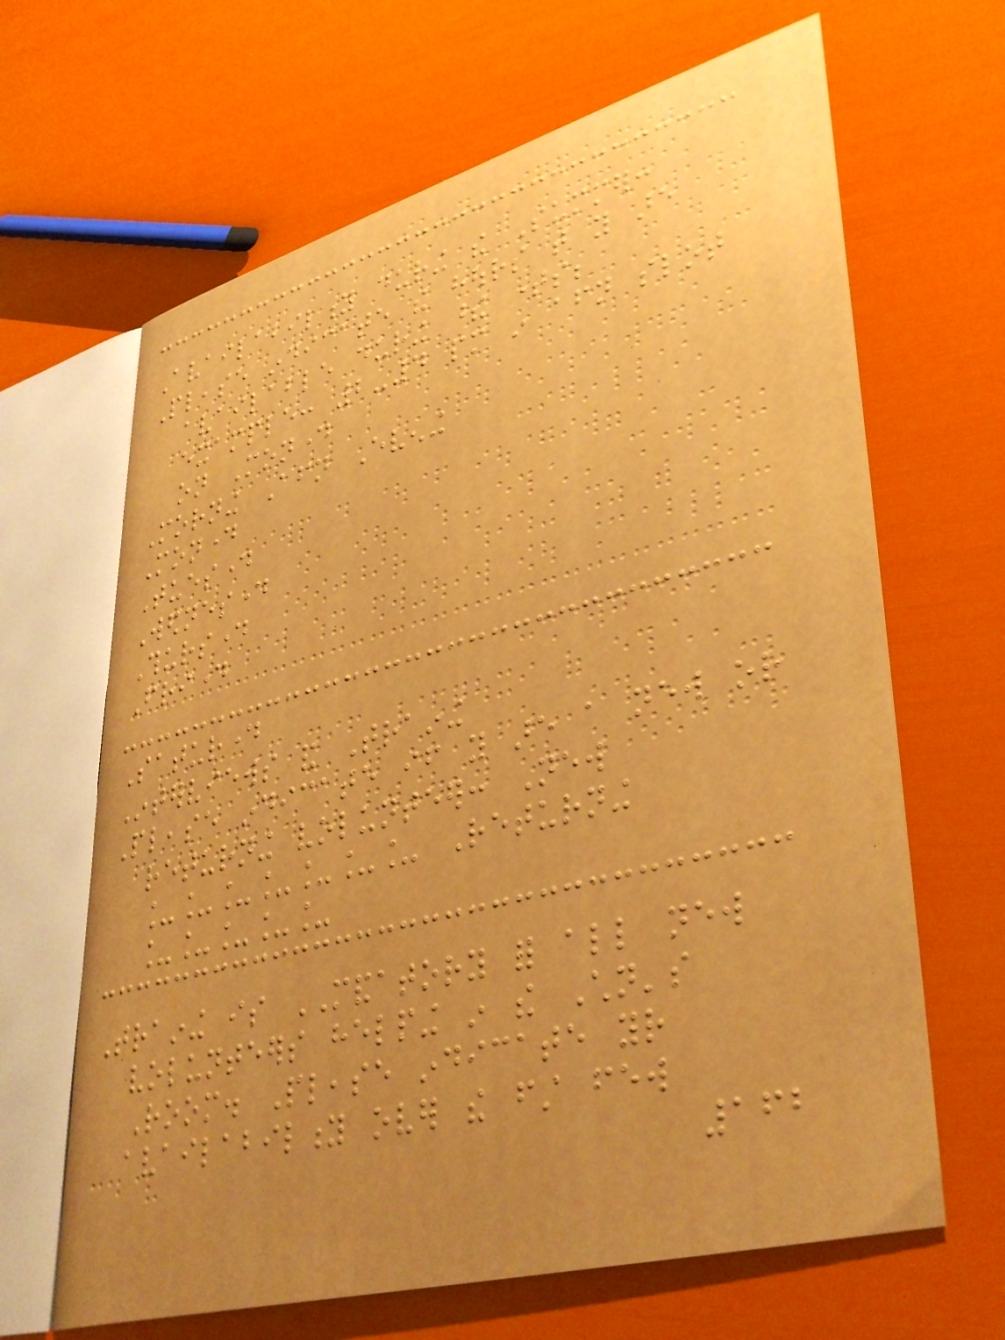Availability during the Summer:
Please indicate the hours that you are
available during these times;
example: 2-4 pm in afternoon slot
on Monday
Morning Afternoon Evening
Monday
Tuesday
Wednesday
Thursday
Friday
Saturday
Interviews and Training
Please indicate if you are a new or
returning volunteer: New
_______ Returning
_____
Training is MANDATORY for all new
volunteers helping in the Children's
Room. Please indicate your
availability over the first few
162
